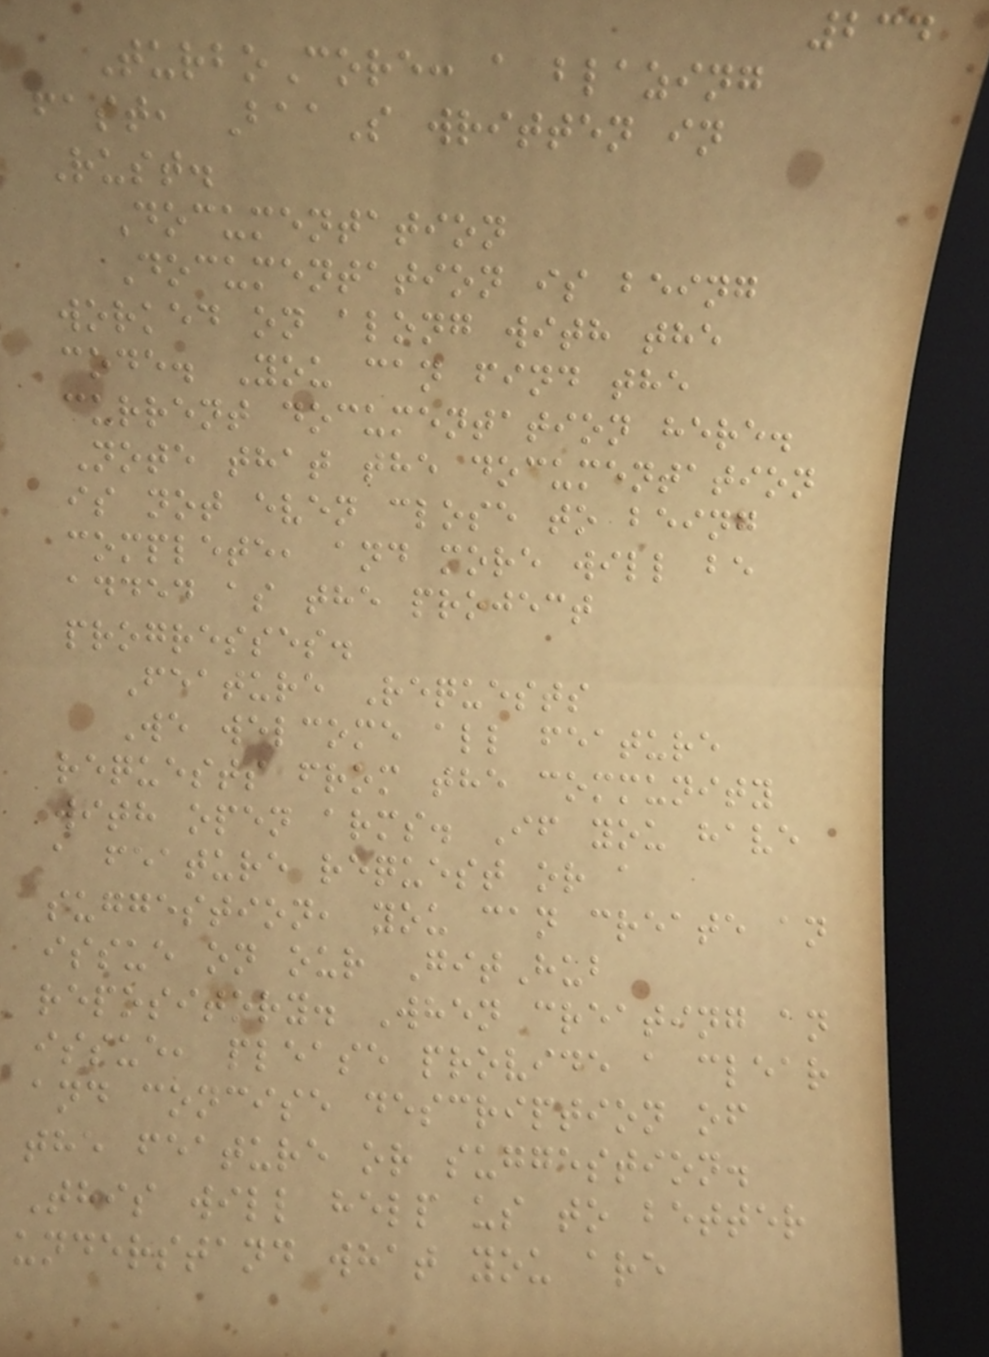234
TurboCore: a blazing
fast, BaaS written in
Rust.
Documentation
Documentation is being
worked on along with the
code. You can find the
current documentation here.
Note that the documentation
is not even close to being
complete, and more will be
added as the project
progresses.
Feature Requests
We welcome all feature
requests from the community
with open arms. If you have
a feature request or a
suggestion, you can create an
issue on our GitHub
repository. When creating an
issue, please provide a clear
and concise description of
the feature or suggestion.
This will help us to better
understand what you are
